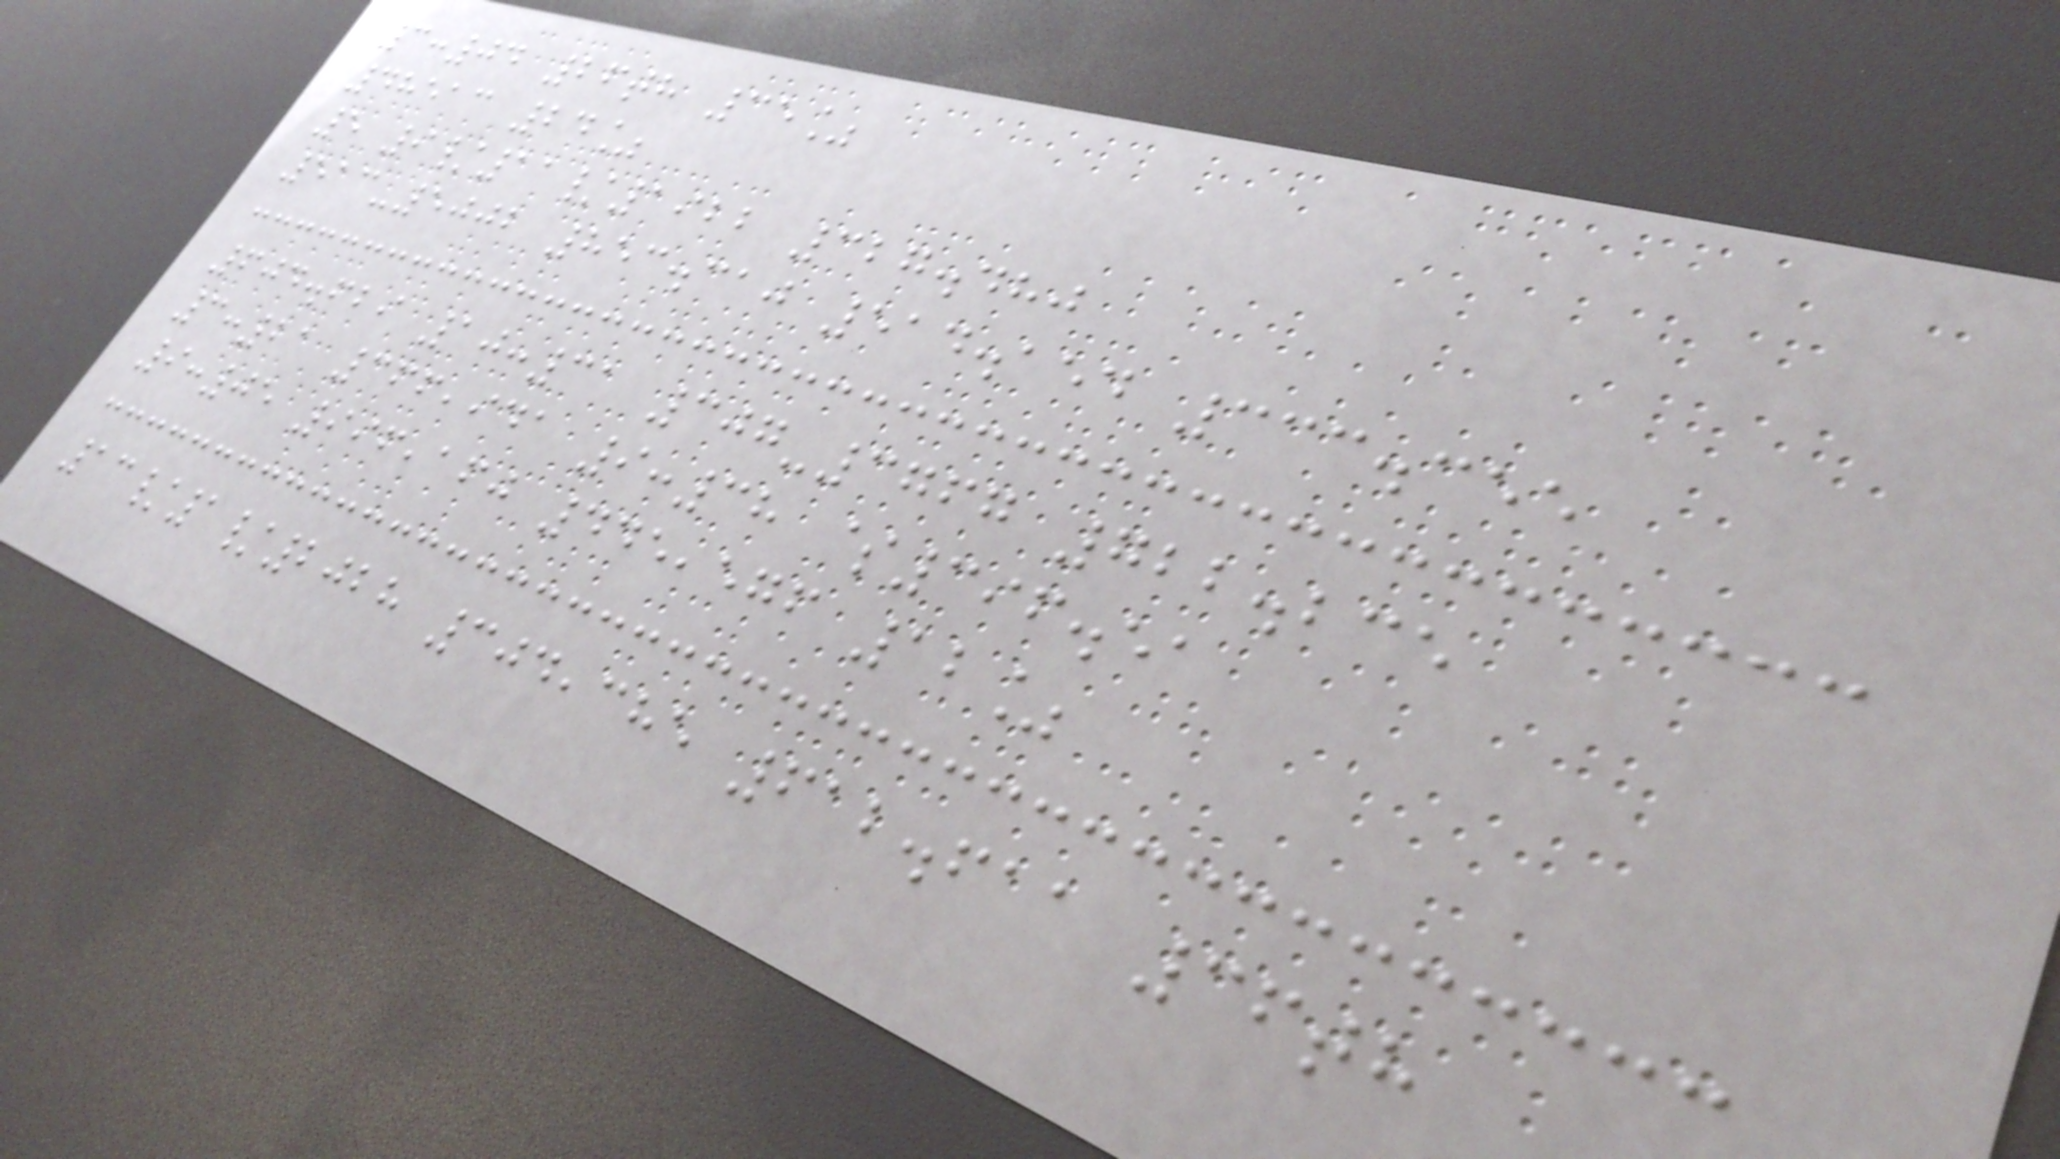3:04 26th 35%
48513 24%
5 9/11/1922 327.480
513-5002 853.310 514.154 333.355
604.629 10:31 307-3767 722.235
3:21 366,941 9:38 $396.51
9:05 996,160 445,576 12%
13/1/2028 304,385 612.611 36th
